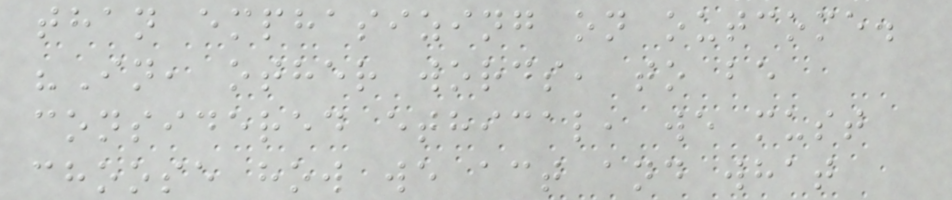than emphasizing on outcome.
"In, other words, to be
considered ethical, we must
choose how we act and what
